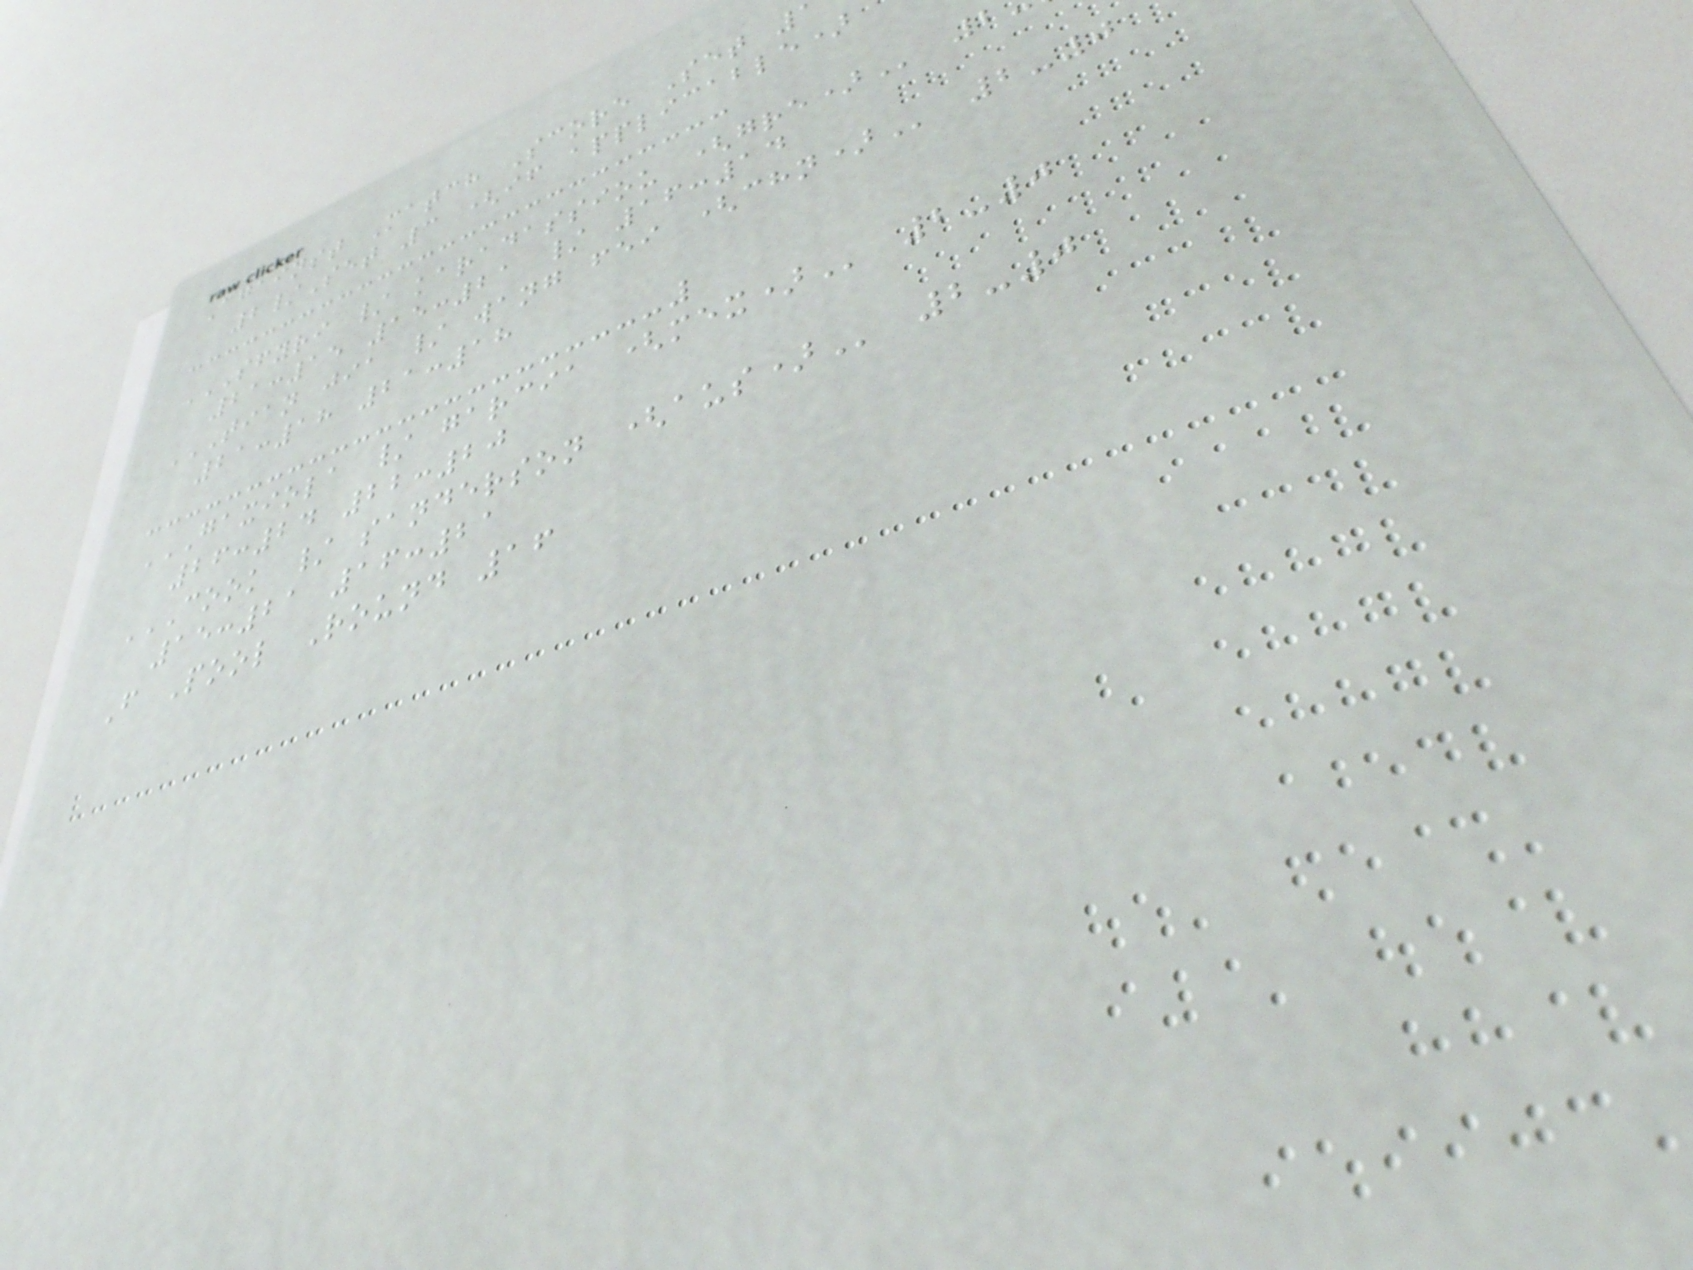Against Match Score Set
2/Set 3 (if applicable)
SFYRI / KARADASSIOU (GRE) 2
21:15 15:21 / 16:14
TIAN JIA / WANG FEI (CHN) 2-0
21:18 21:18
GAXIOLA / GARCIA (MEX) 2-0
26:24 22:20
COOK / SANDERSON (AUS) 2-0
15:21 16:21
F Pool Round 16
